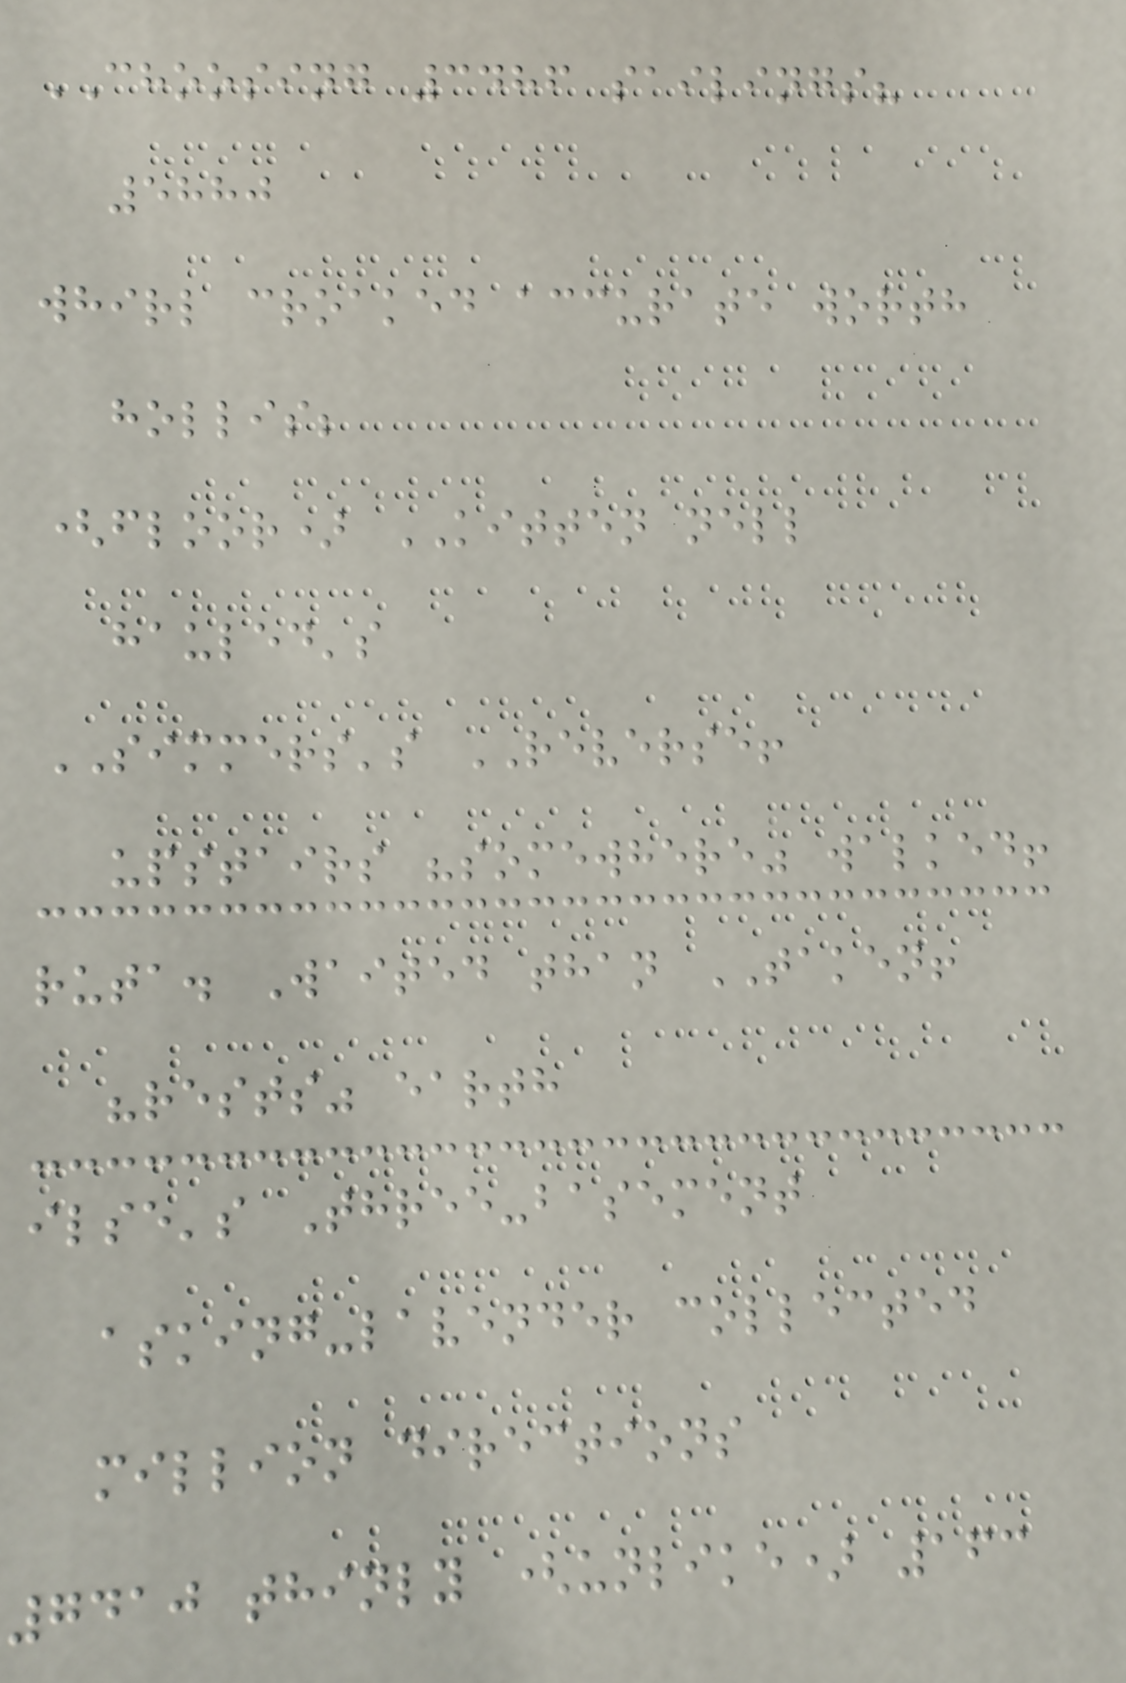CHOOSING 3486 sailings?
5880
whirl croaked accurate worth
hollis;
(floor) KITTEN nell
hauled's
SIMMERS's REVERSE!
upstairs "somewhere" walked!
ruta. Waited than TAKEN!
"rests" earth
ilse's Three-basement
asking-lavender collected
million directions
7410 thinly (unlike) 163
